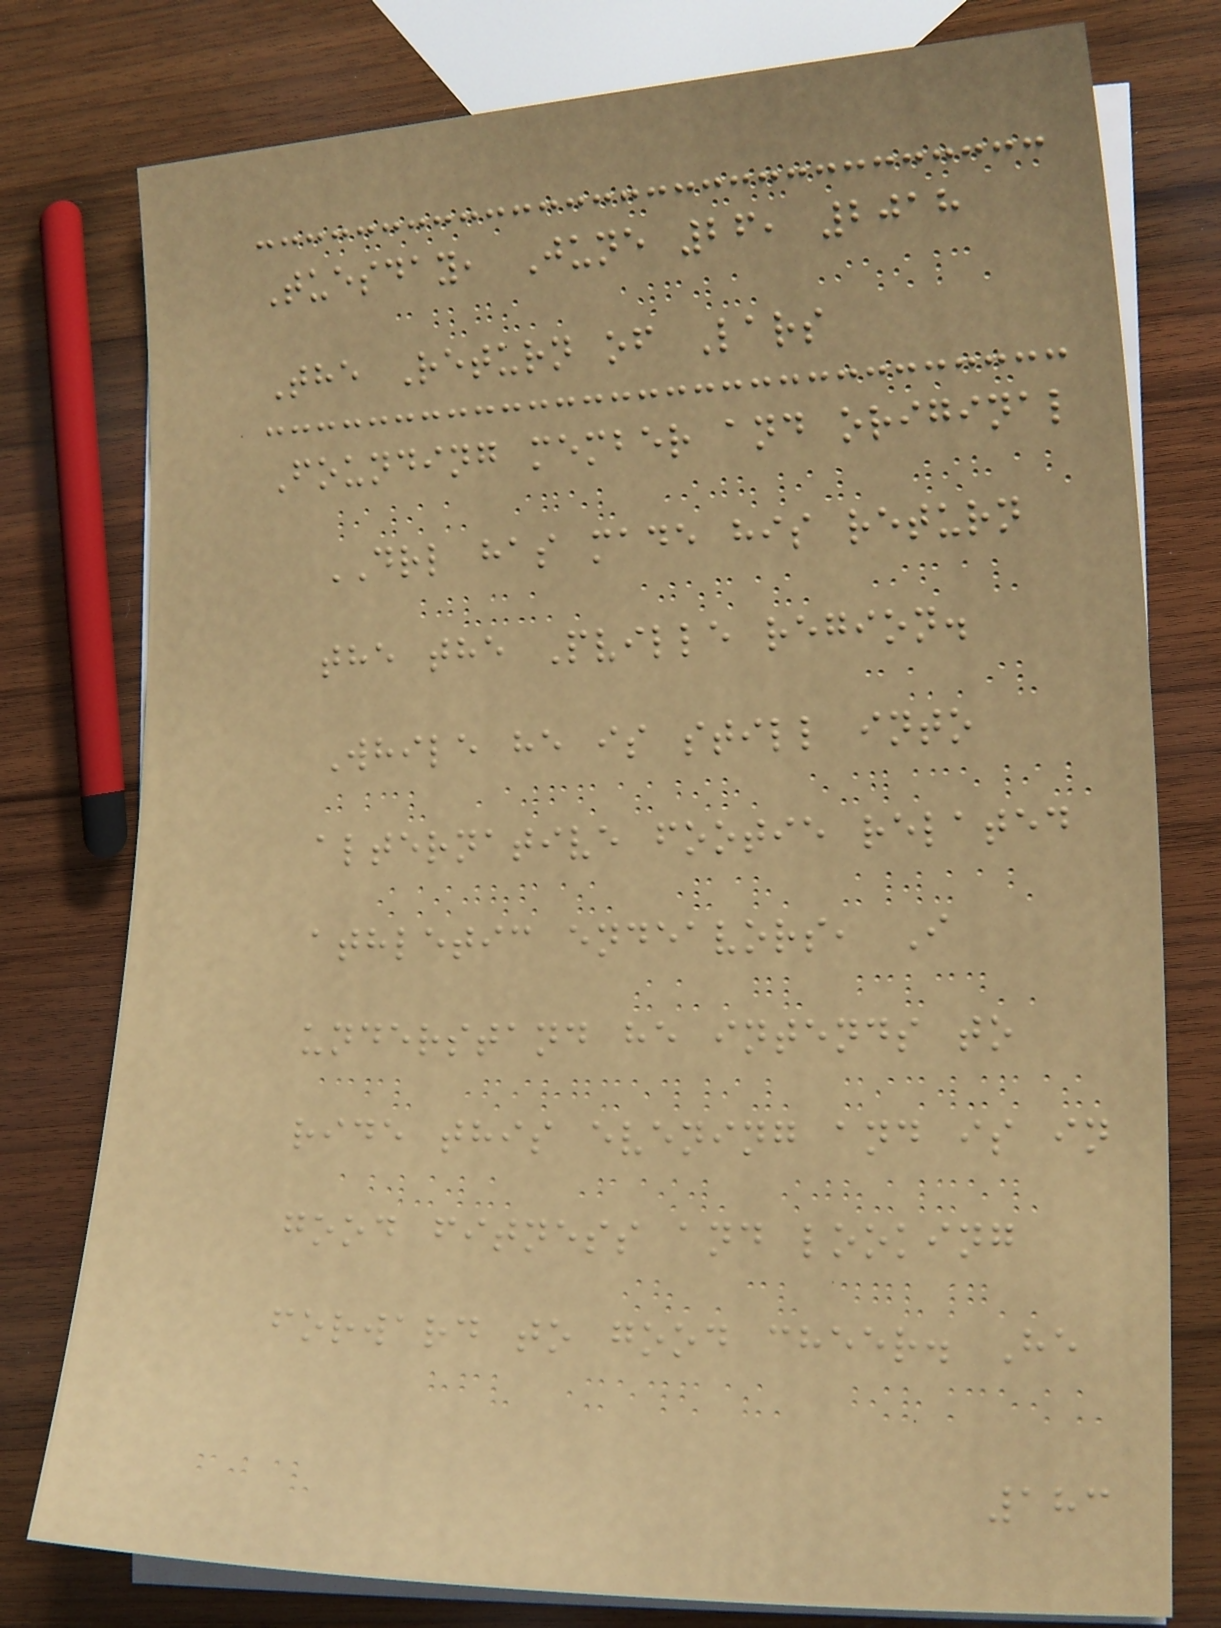Tuesday, June 26, 2018
The Return of Lars
Founding member and original
DRL has made his return
the the Pville region.
While he is still into
alternative footie related
athletic endeavors, I
understand he intends to
ride this evening and is in
good fitness and looking
forward to good cheer. He
183
